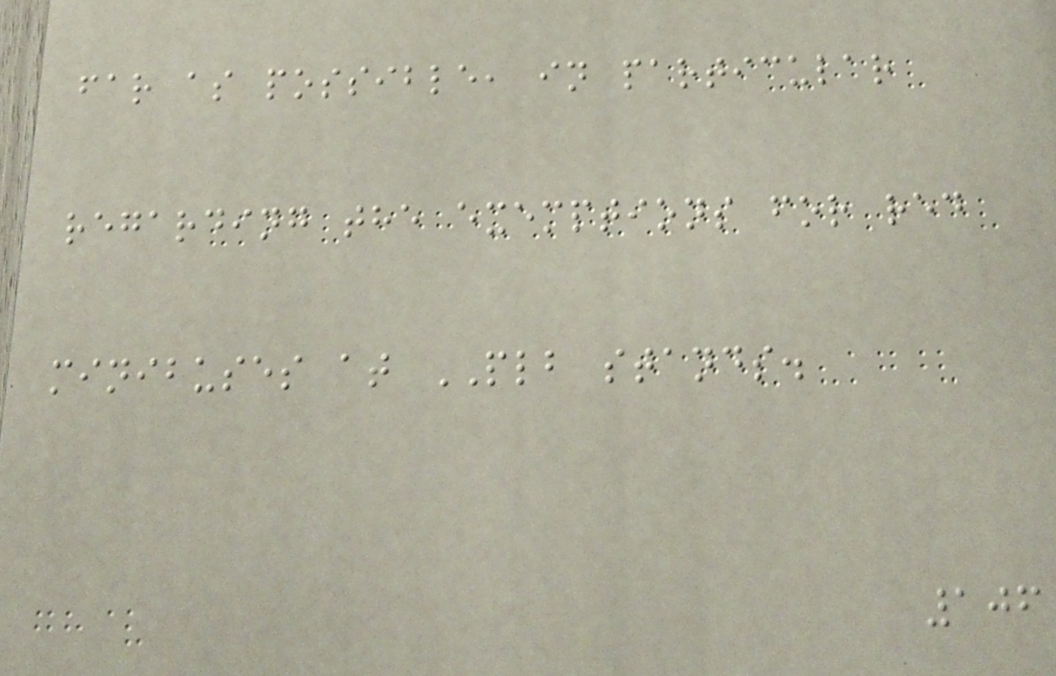far as possible, in particular
regarding the exemptions for red
minibuses at PLB stands.
106
